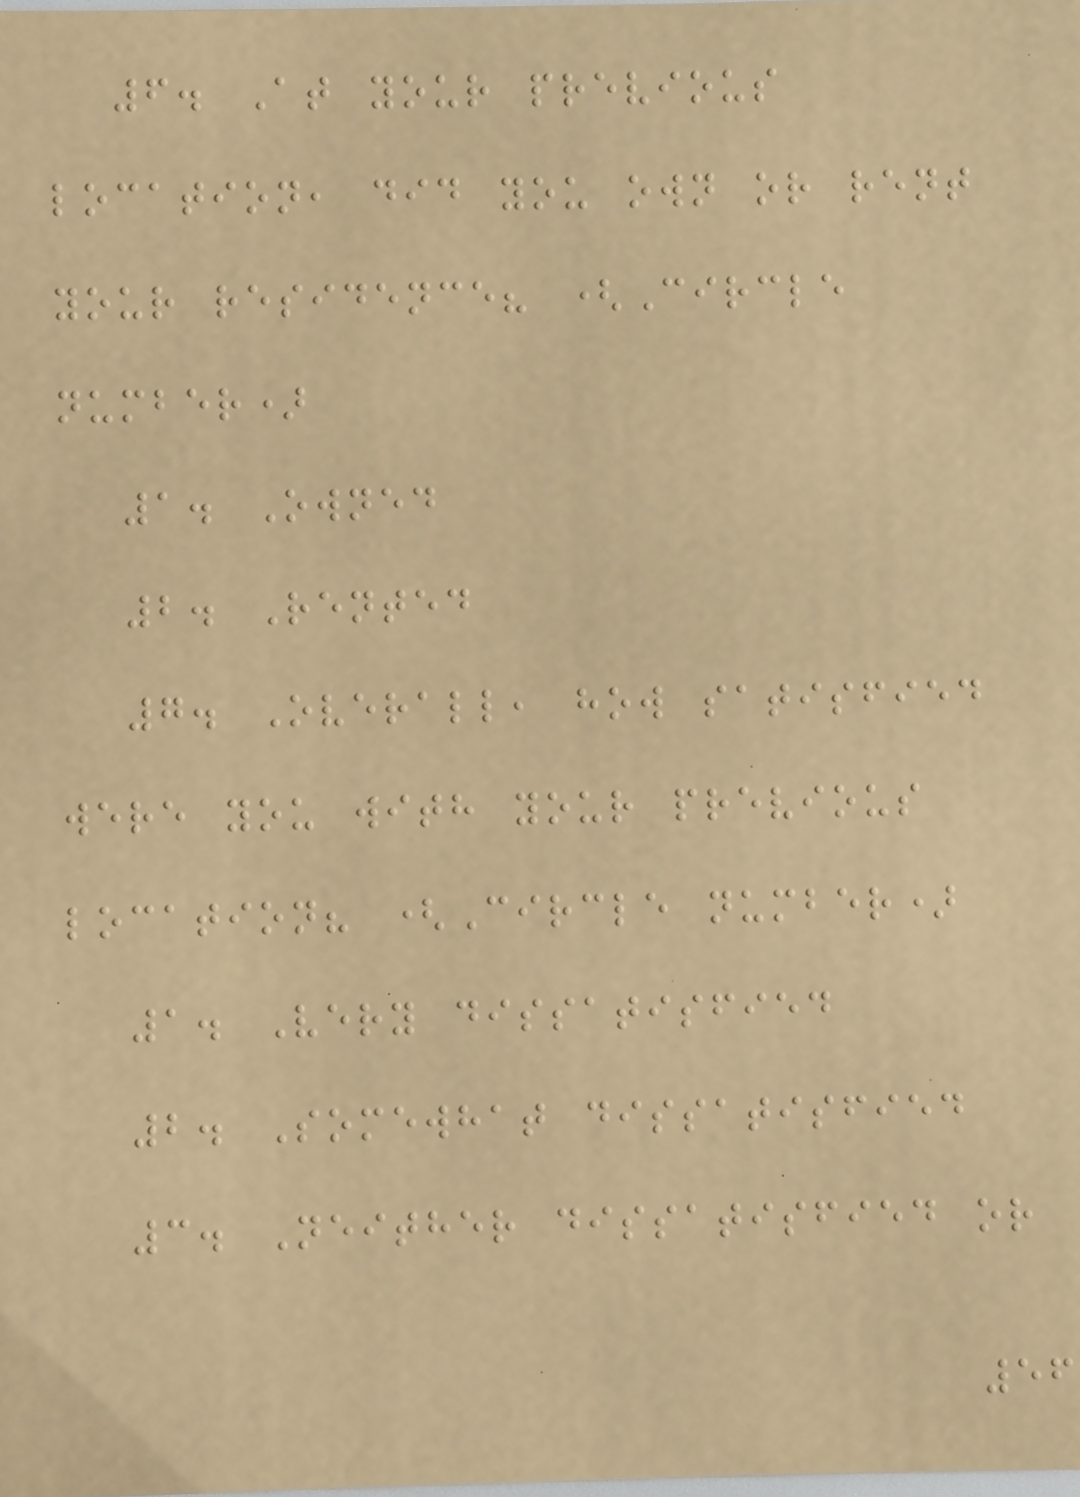6. At your previous
location, did you own or rent
your residence? (Circle
number)
1. Owned
2. Rented
7. Overall, how satisfied
were you with your previous
location? (Circle number)
1. Very dissatisfied
2. Somewhat dissatisfied
3. Neither dissatisfied or
56
